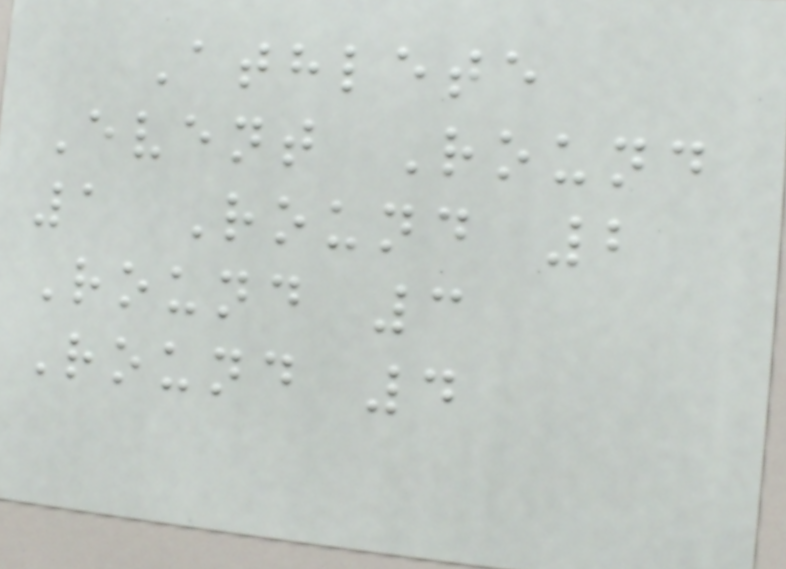Athlete
Event Round
1 Round 2
Round 3
Round 4
